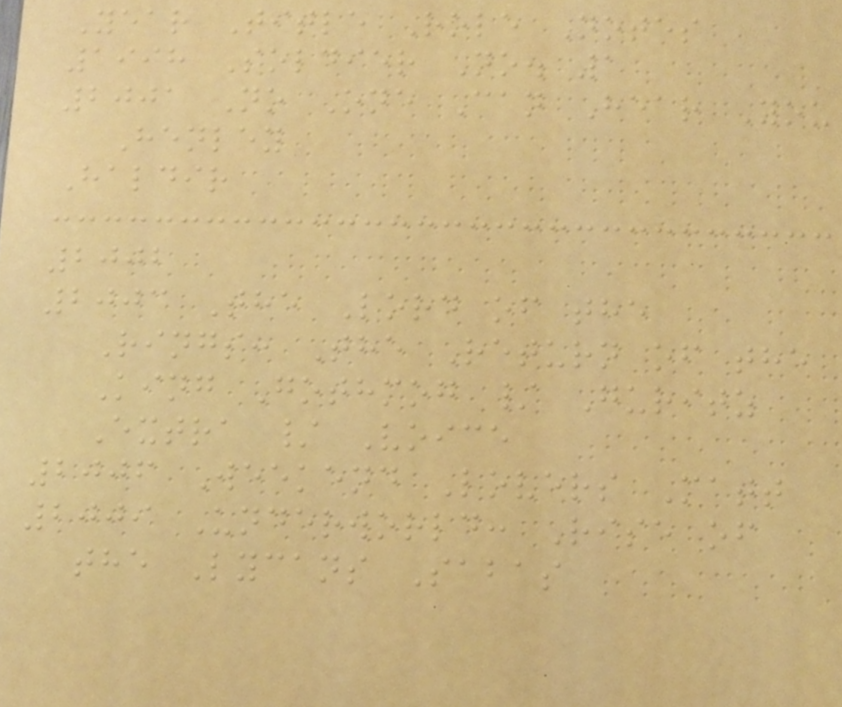Year Title Role Notes
1998 Soldier No. 1
2001 No One Can Hear You
Henley
Haldir
2002
2003 The Lord of the
Rings: The Return of the
King Gothmog / Guritz
Extra / Voice
2006 Weekend Lovers Matt
2009 Underworld: Rise of
the Lycans Sabas
